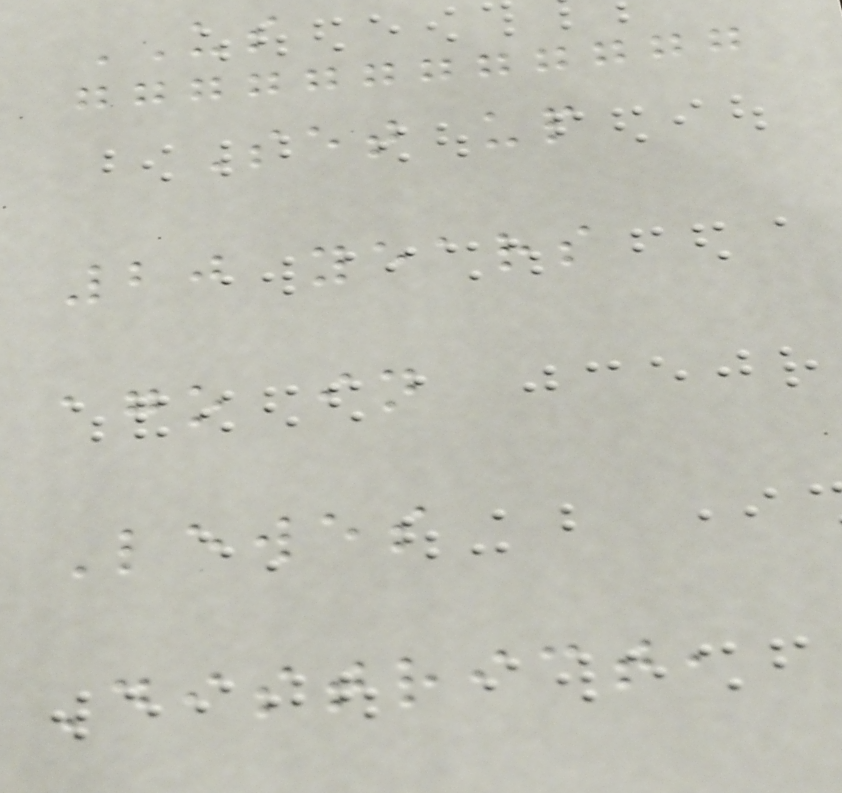US
Set up
20 years
ago in
Lewes
District,
